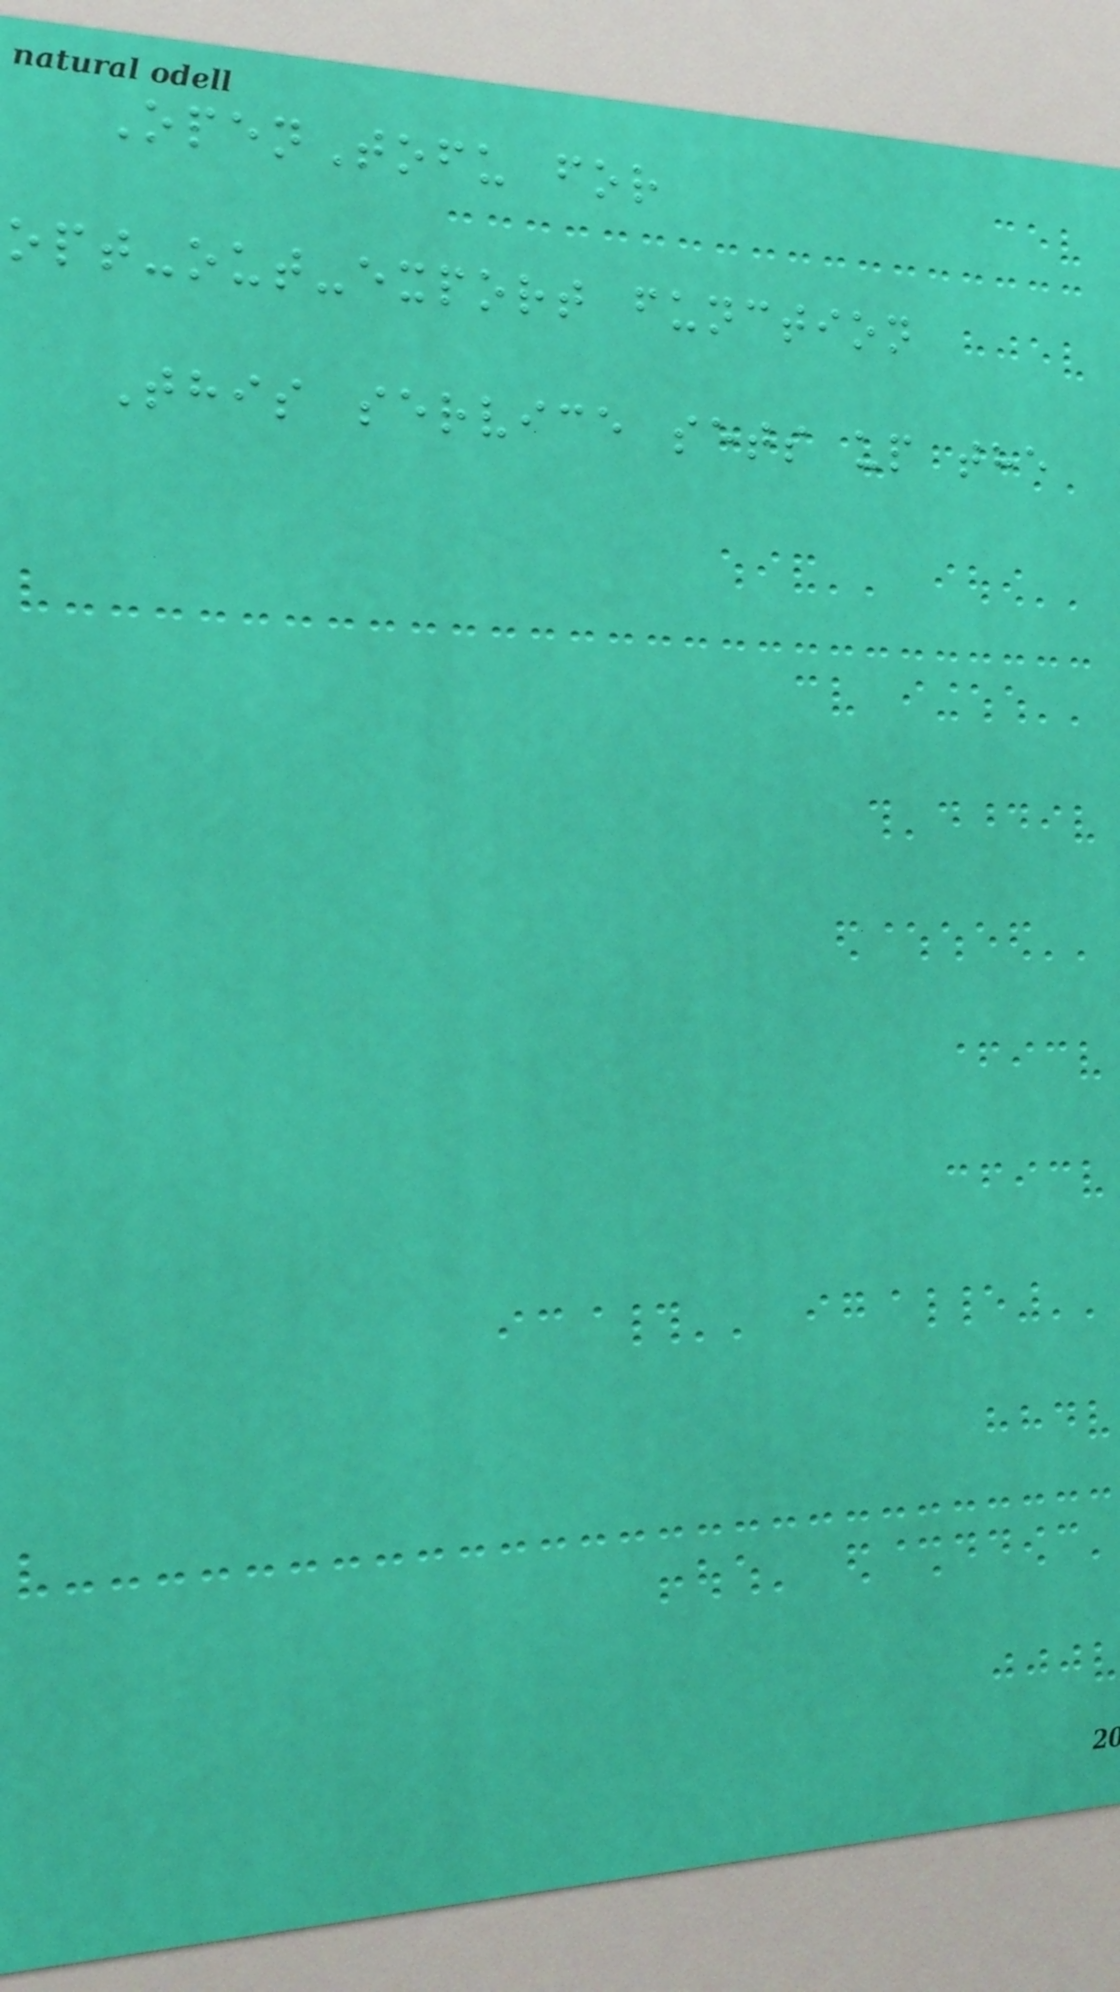OpenTofu for
opt-out-export function
This service sets up the
